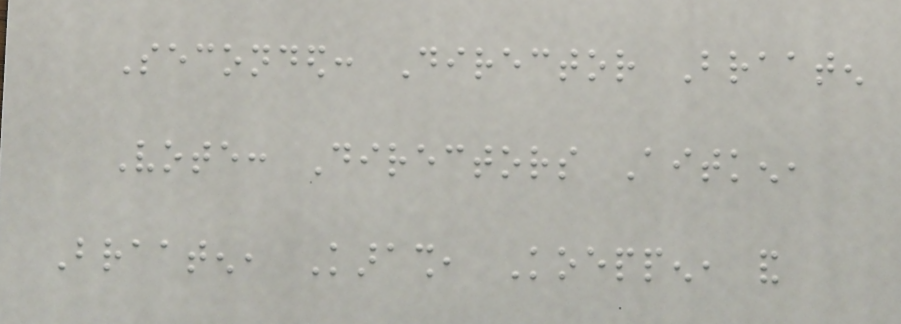Seconded: Director Braaten
Vote: Directors Aitken,
Braaten, Karash, Koeppen, and
